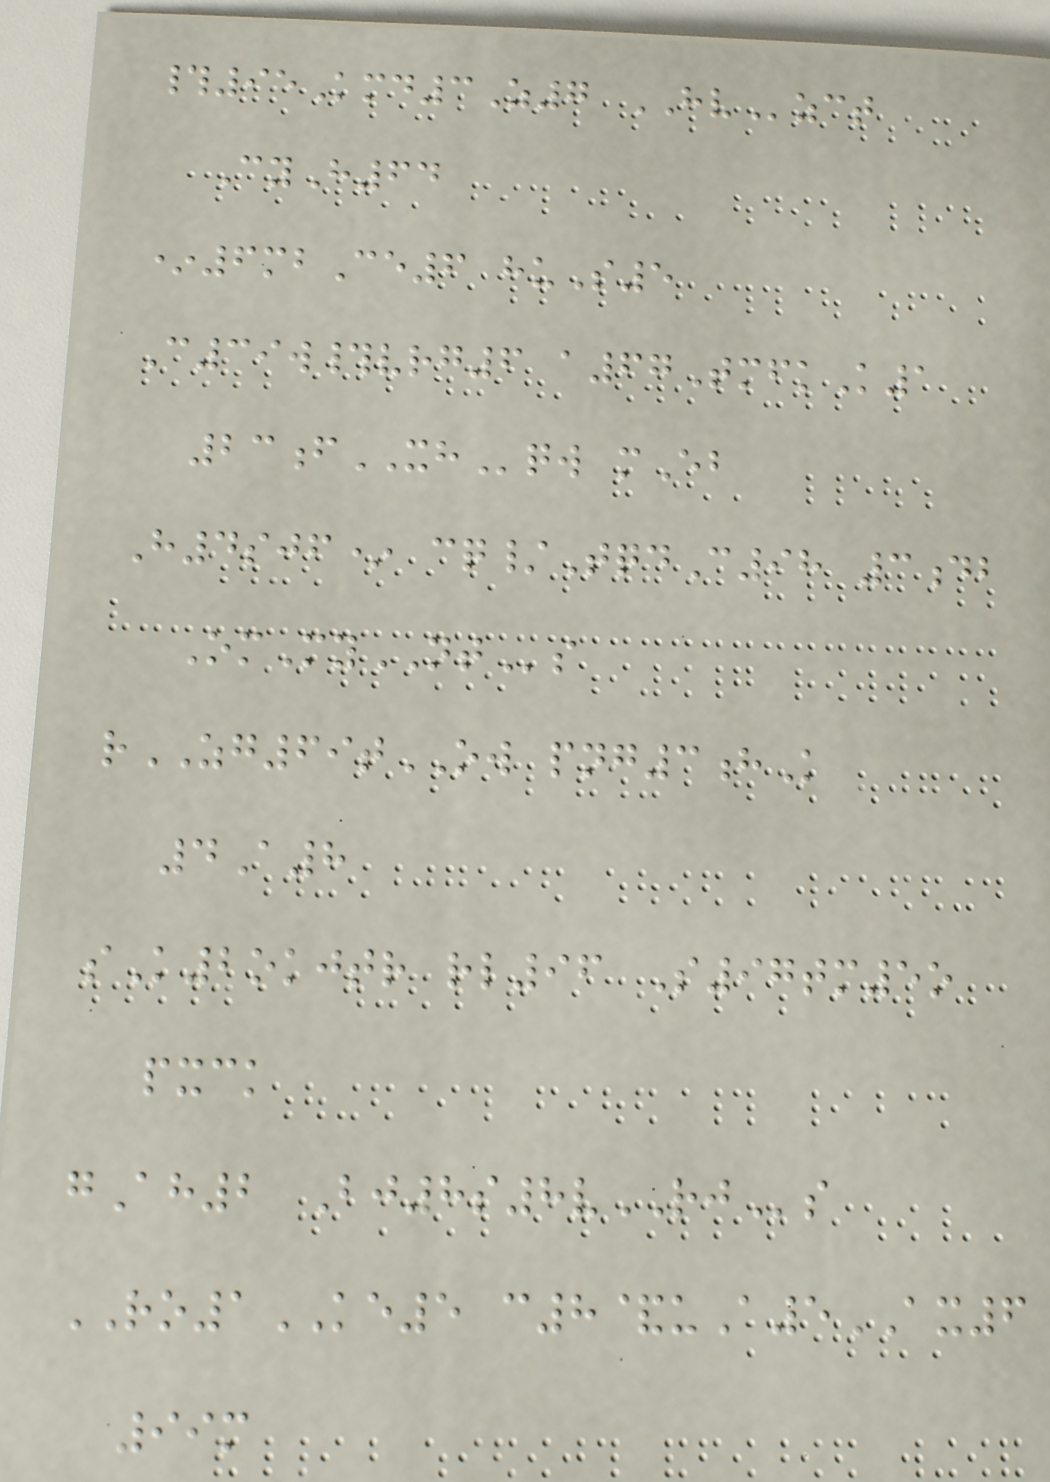#95Kmd3Z7 HVzct
CyH64
*6mbCe6 huS5
C39w#vrg6 a67TmfkK1
23fXHqw mEb
H4sjf* cq/TqdC98 3db
OmMyNTs
rZG69tOW png3hK
4A8
sK2okjtr rl96 S97tm5o
pxck
gAh2 Bj8s8vRJs
RO1KE5 c8&uA5AX6
99m
